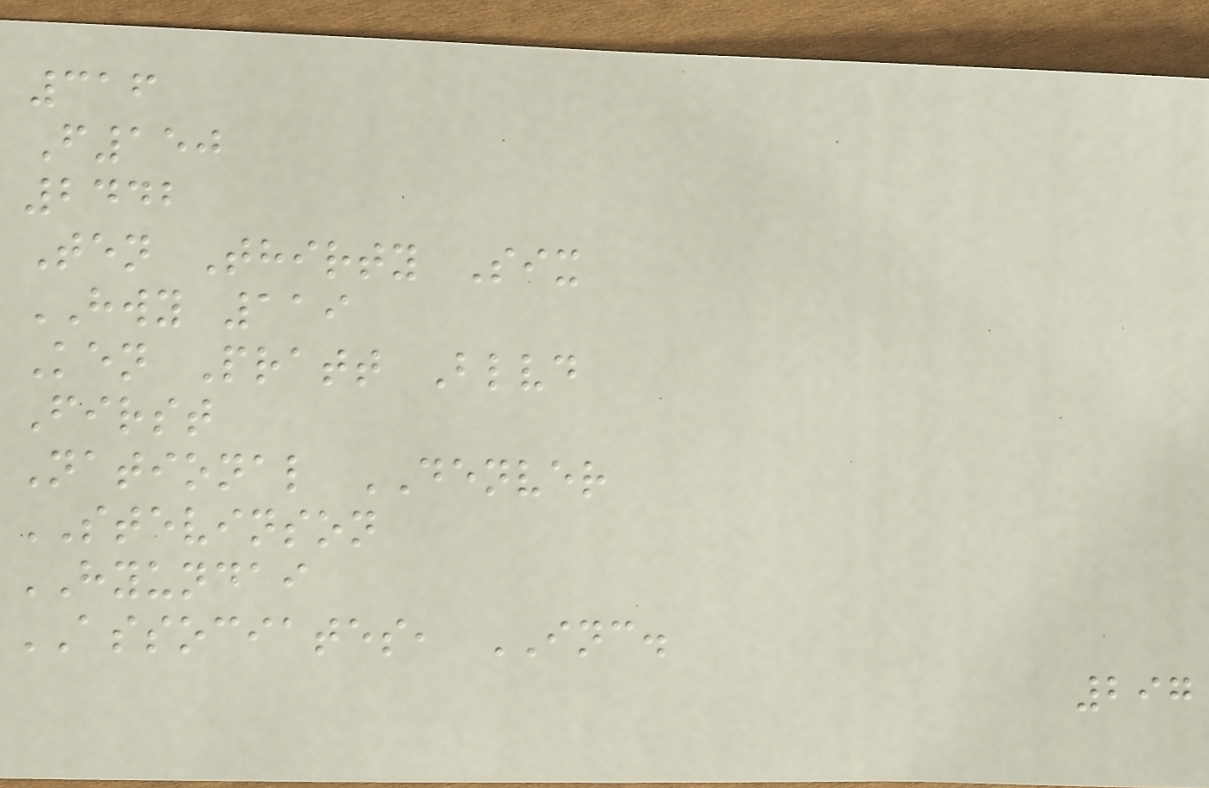316
F150
2442
Ten Thirty Six
HWY 119
Ken Pratt Blvd
First
National DENVER
STEVINSON
HYUNDAI
ASSOCIATES, INC.
297
